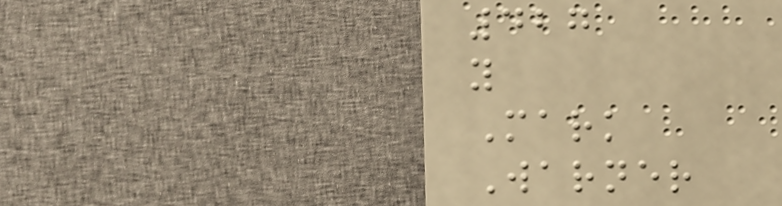427
y
Mark
Warner
